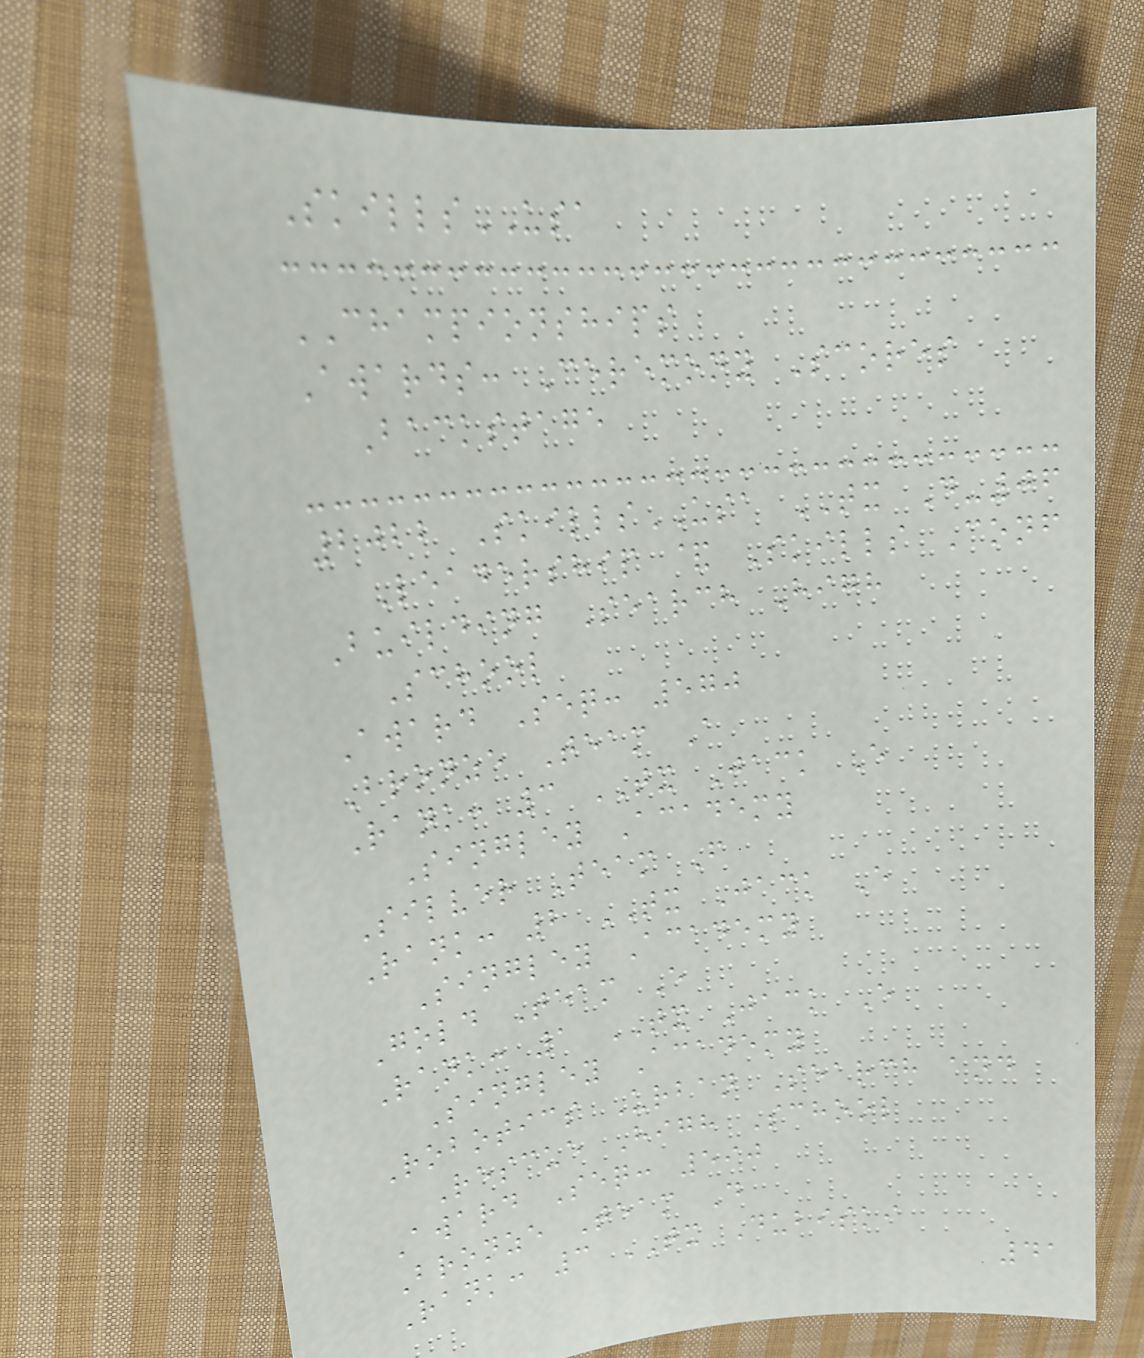SkillsUSA
CHAMPIONSHIPS
Awards: Ceremony Scores
Backstage
2022 SkillsUSA TX D-06
Leadership & Skills Conf
Building Search High
School
Award Seq: 570
Bronze Team A
Rank: 3 TX Jack E
Singley Academy
Silver Team F
Rank: 2 TX Jack E
Singley Academy
Gold Team E
Rank: 1 TX Jack E
Singley Academy
Robotics Urban Search and
Rescue High School
Award Seq: 590
Bronze Team D
Rank: 3 TX Dubiski
41
